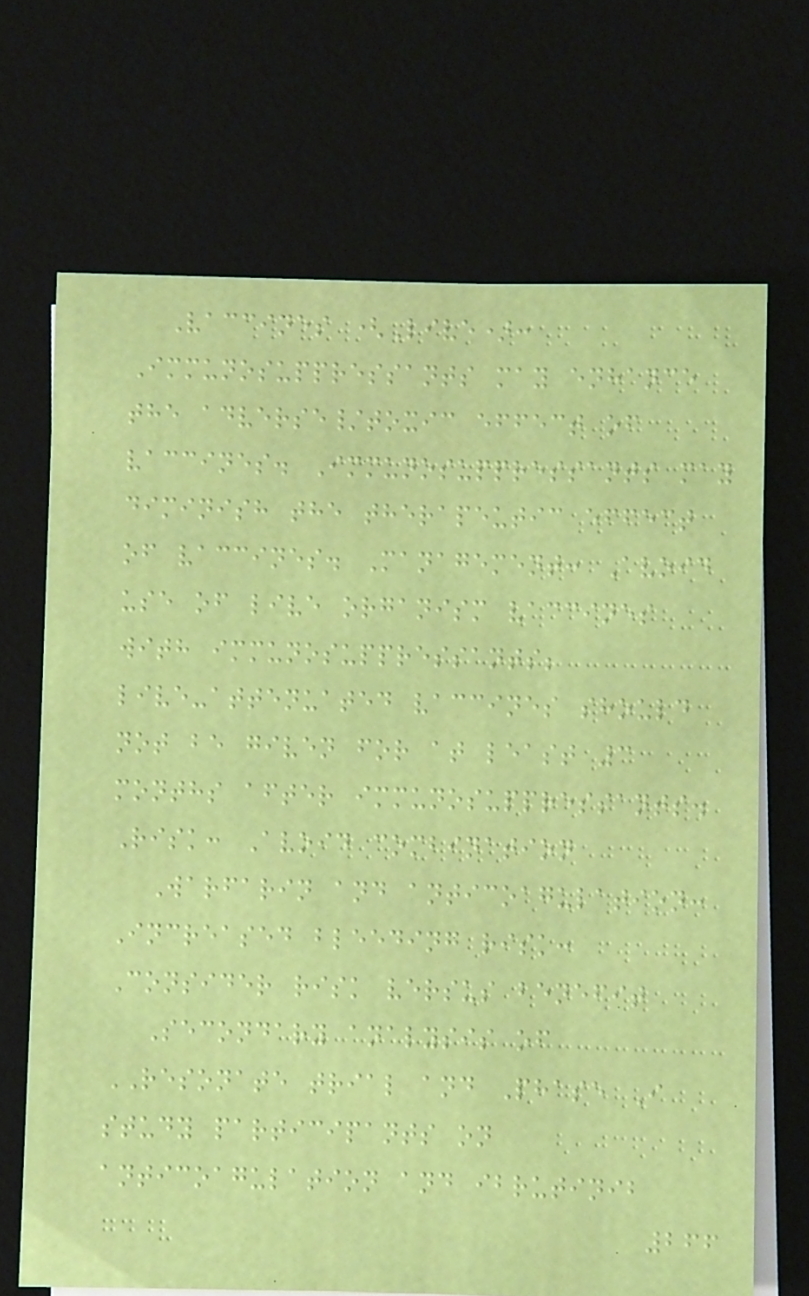Vaccines (Live):
Immunosuppressants may enhance
the adverse/toxic effect of
vaccines. Immunosuppressants may
diminish the therapeutic effect
of vaccines. Management: Avoid
use of live organism vaccines
with immunosuppressants;
live-attenuated vaccines should
not be given for at least 3
months after immunosuppressants.
Risk: Avoid combination
Warfarin and anticoagulation:
Increased bleeding risk:
Consider risk versus benefit
Secondary analysis of
RESONATE trial and Phase I
study participants on
anticoagulation and ibrutinib
266
